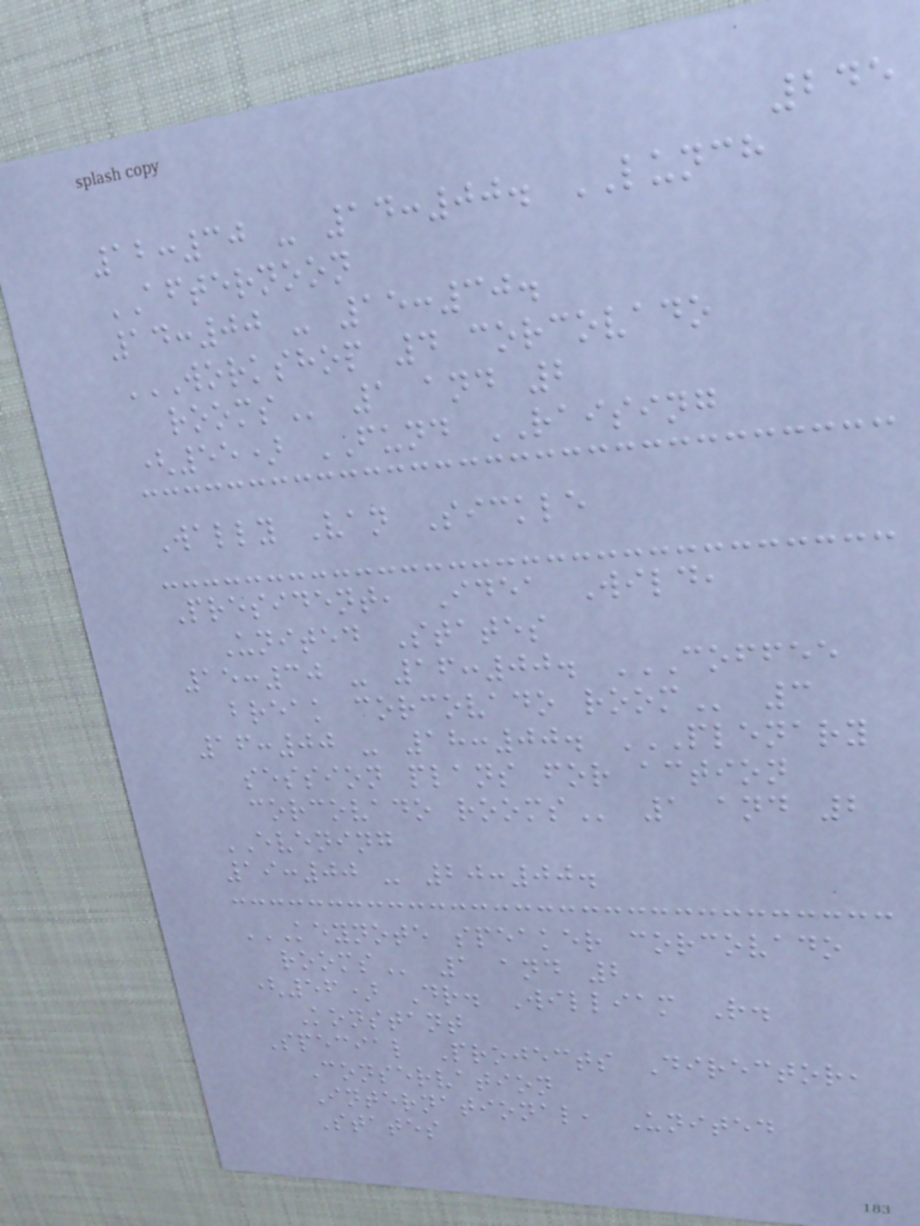245
12:30 - 14:00. LUNCH
AFTERNOON
14:00 - 15:30.
WORKSHOP 4 CORCOVADO
ROOMS 1 and 2
(55) FUND RAISING
Wally Van Sickle
President, Idea Wild,
United States
15:30 - 16:00. COFFEE
BREAK CORCOVADO ROOM 3
16:00 - 18:00. PLENARY
SESSION PLANS FOR ACTION
CORCOVADO ROOMS 1 and 2
EVENING
19:00 - 20:00.
KEYNOTE SPEAKER CORCOVADO
ROOMS 1 and 2
(56) Dr. William R.
Konstant
Special Projects Director,
Conservation
International, United
States
